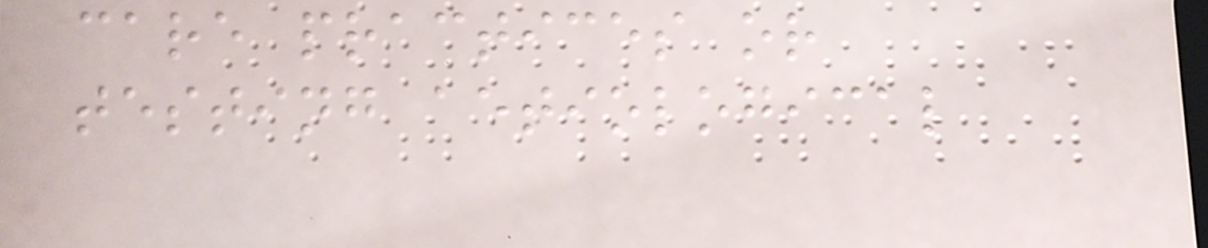care practices or
testing aetiological
